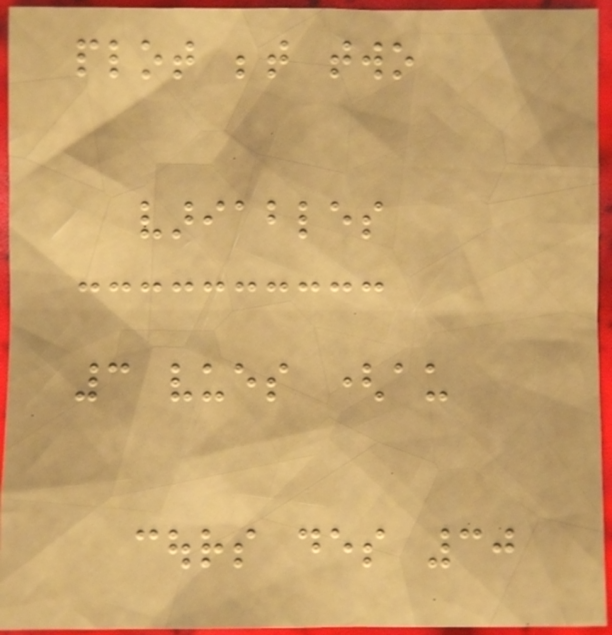plot between two
variables
3 vues (au
cours des 30
